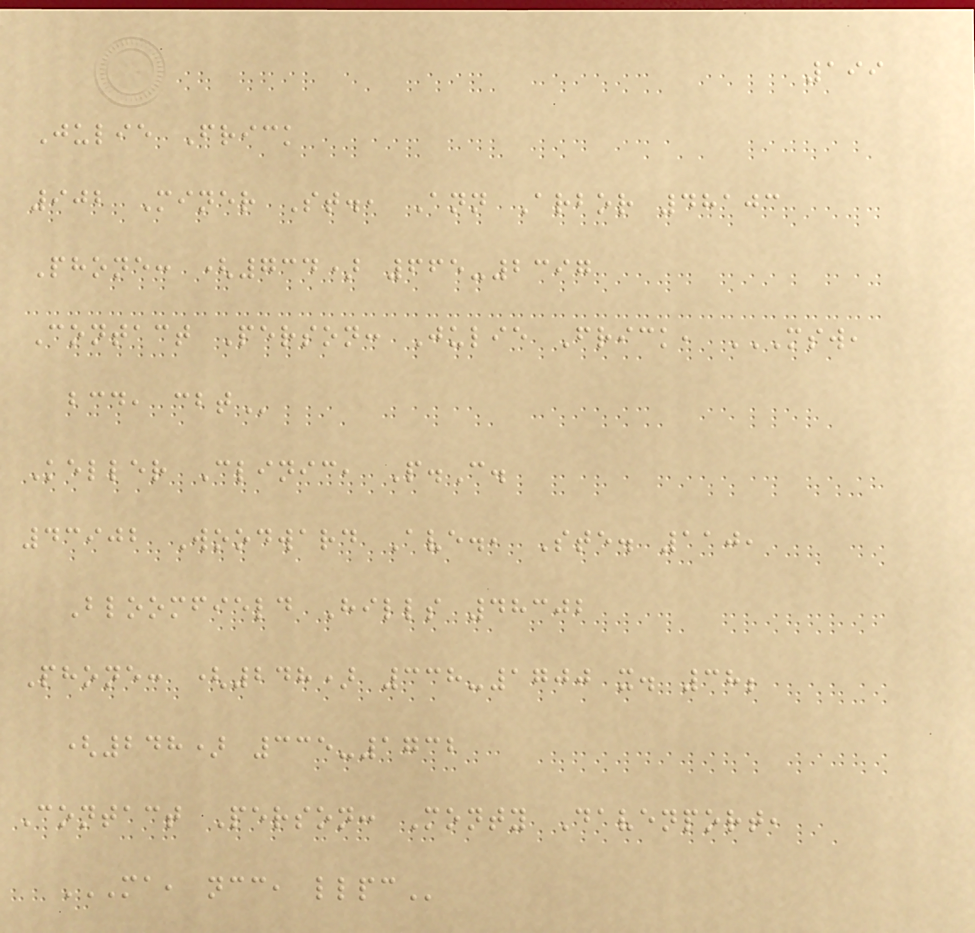199
Julie Frick
902 Miner St., Ann Arbor 48103
Phone: (734) 665-2397
Contact Person: Julie Frick, MSW,
BCD, CBT
Keller Clinic, P.C.
43902 Woodward Ave., Ste. 110,
Bloomfield Hills 48302
Phone: (248) 338-1700 x. 38;
(248) 335-1732
Contact Person: Monty Davenport,
MA, NCC, LLPC
